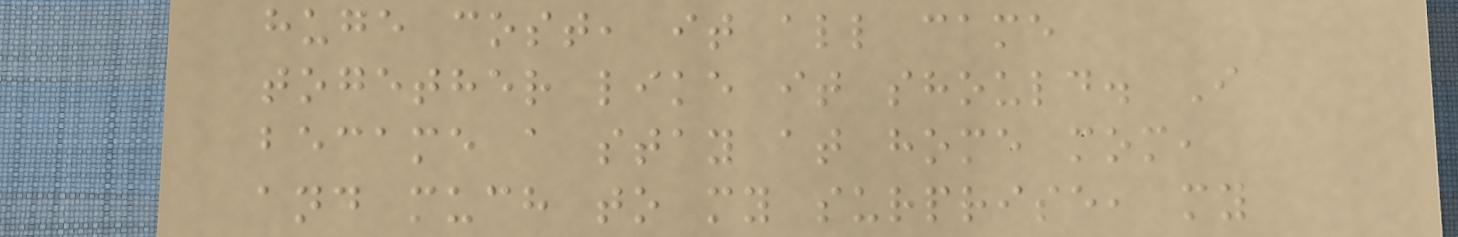huge cost, it all came
together like it should. I
became a stay at home mom,
and much to my surprise, my
